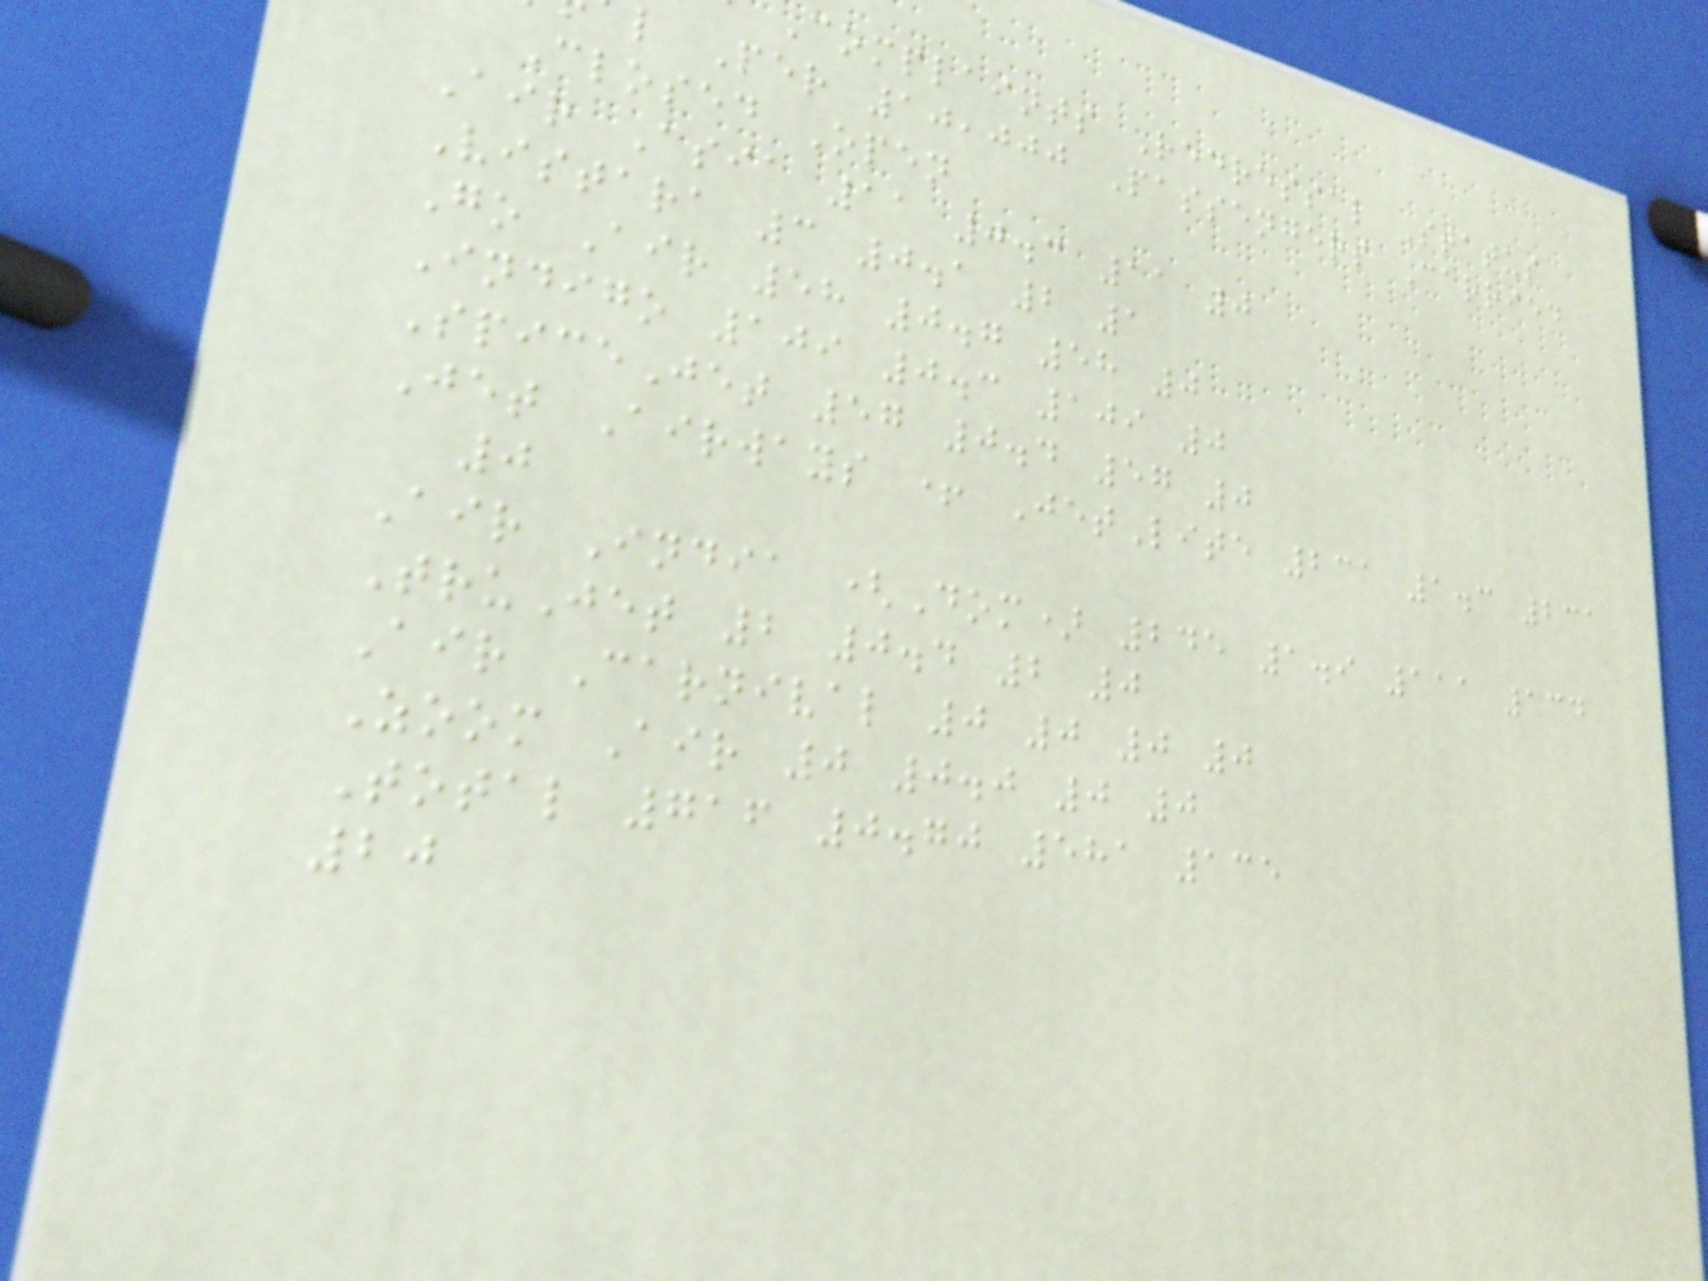Complaints Redressal Status
l Per 10,000 Passengers Carried
Closed Open
Air Asia 11 0.3 11 0
Vistara 3 0.1 2 1
Go Air 58 0.7 58 0
Indigo 109 0.3 109 0
SpiceJet 57 0.4 57 0
Jet Airways + JetLite 231 1.3 231
0
Air India (Dom) 245 1.9 111 134
TruJet 2 0.4 2 0
Air Carnival 0 0 0 0
Zoom Air 0 0.0 0 0
Total 716 0.70 581 135
20
